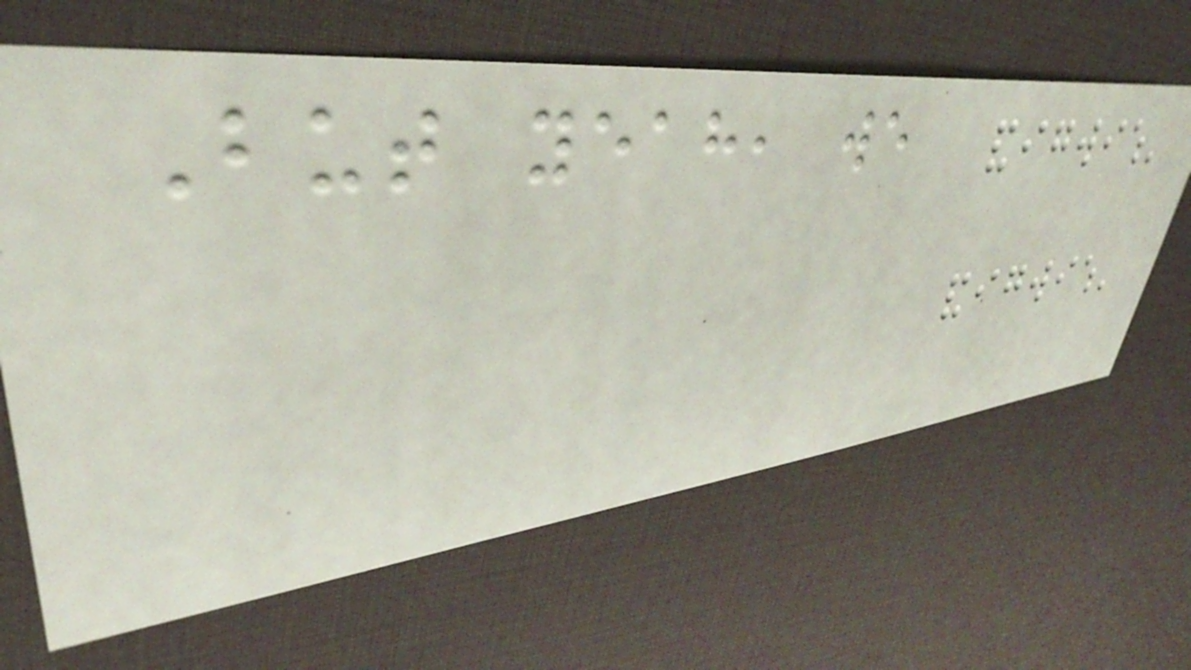But yeah, we
